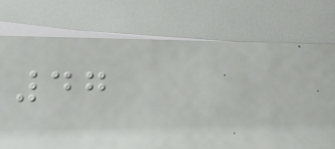47
